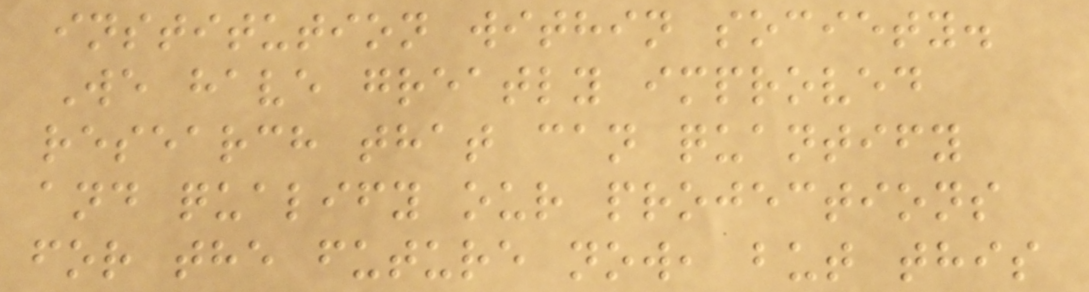institution within society.
We have greatly improved
research that can quantify
and qualify our projections
for the future now, but this
